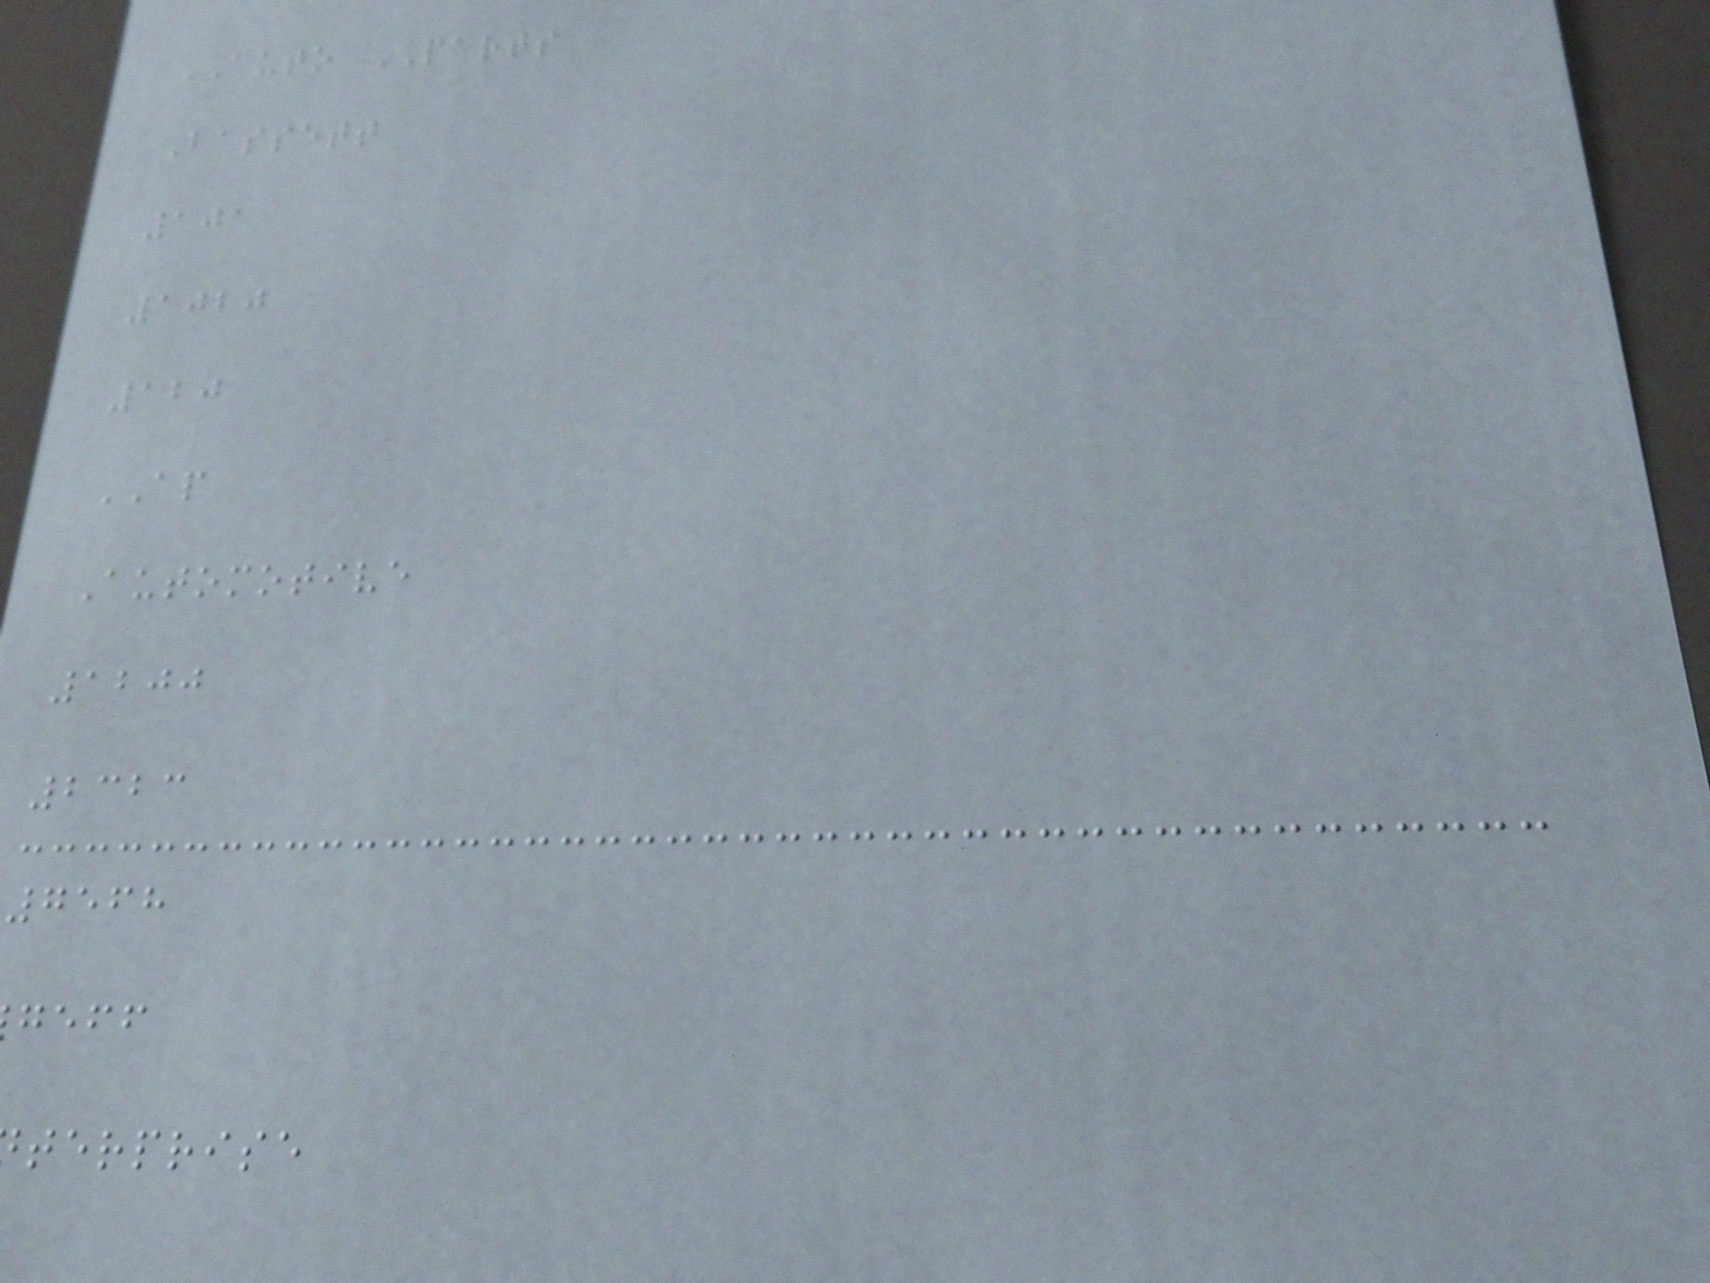AUTO PARTS
Bassett
101
1020
120
AP
Automotive
1200
2323
7568
geff
terprise
